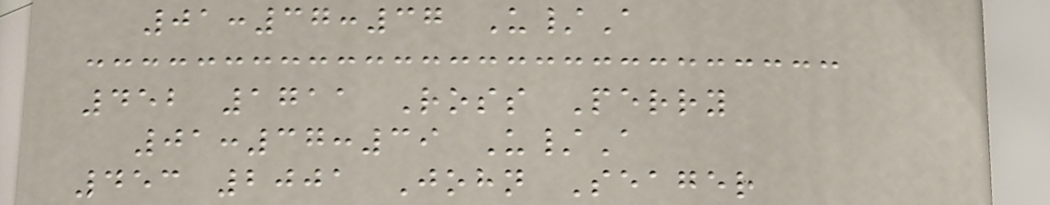01:37:37 U/A
452 1711 Ross Perry
01:37:39 U/A
453 2001 John Seager
